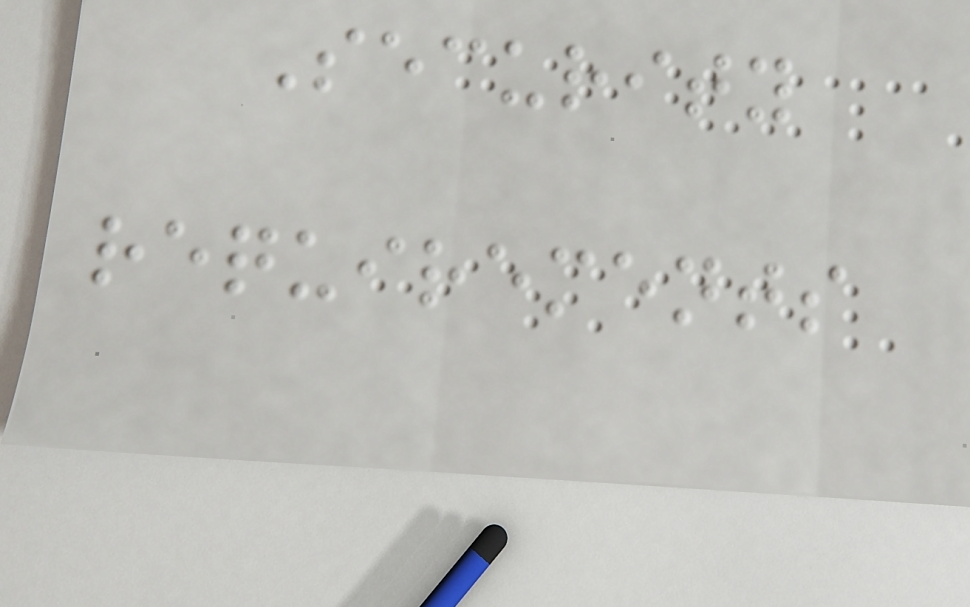Security
requirements
